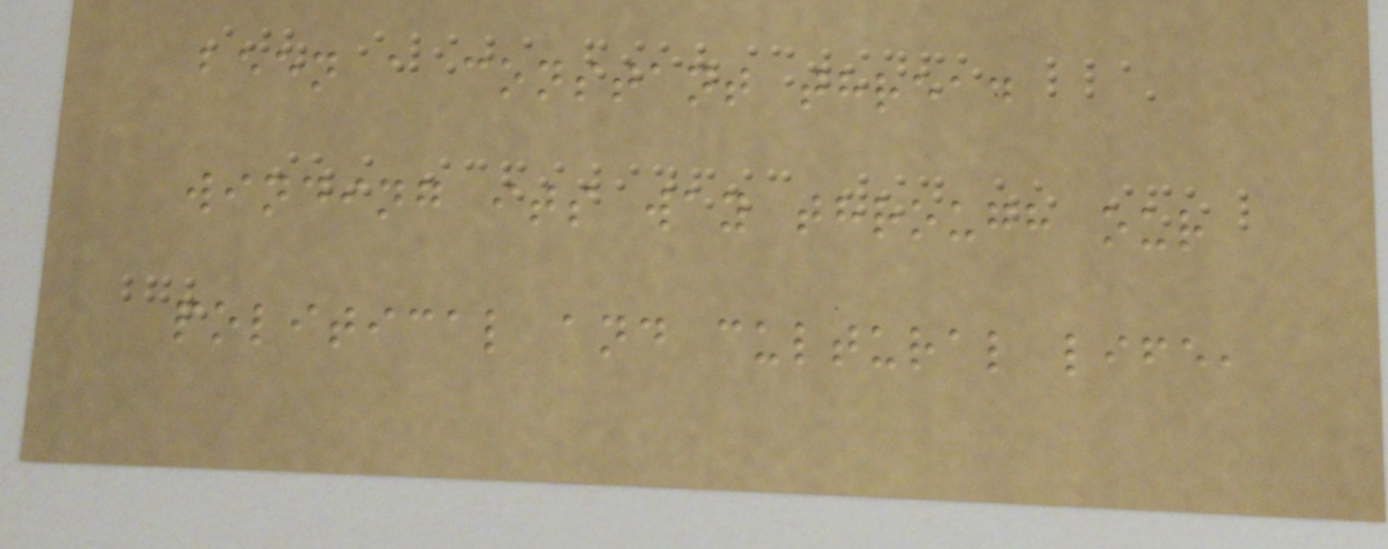been a constant thread
winding its way through our
political and cultural life,
